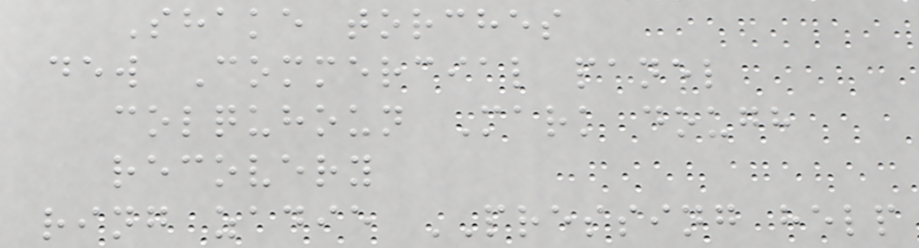Shake torches
dew Commercial panel
colquhoun Mark dough
recovery
ring zadie PRESSING help
